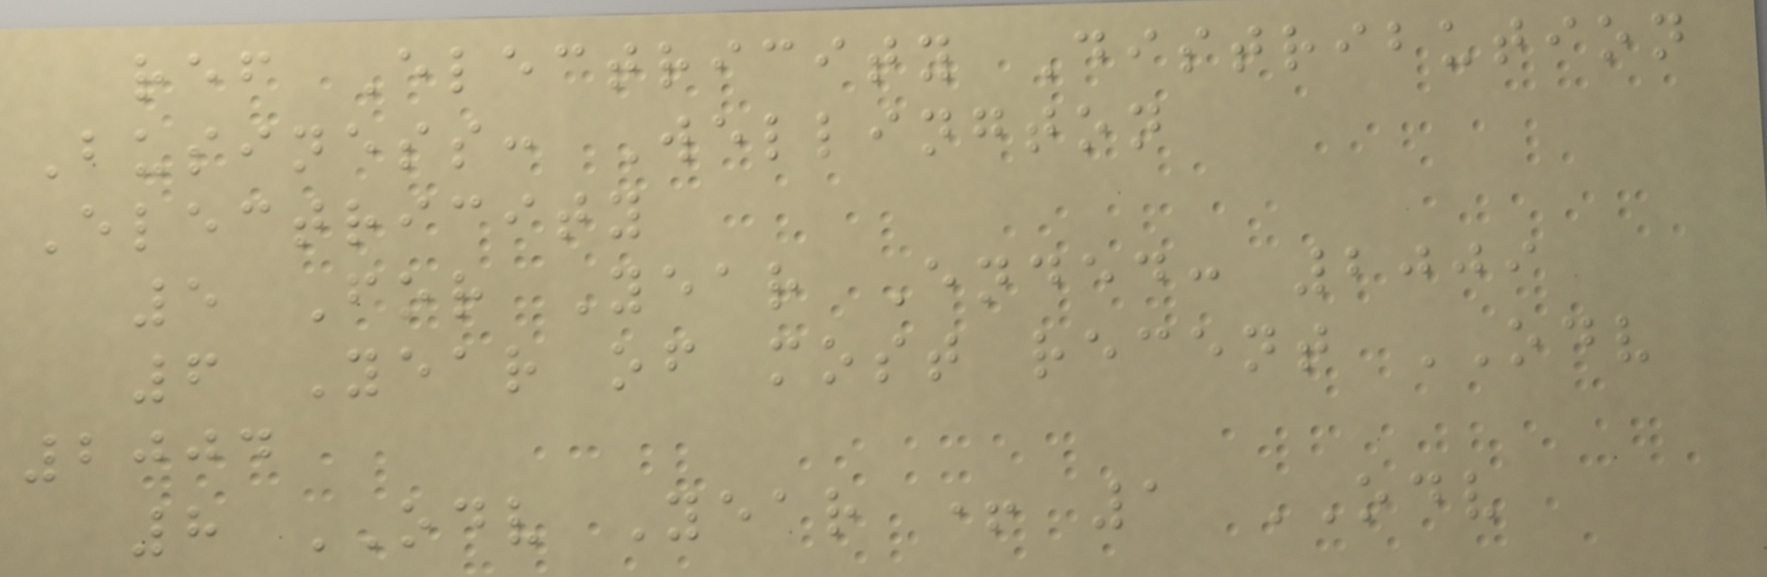ref Electricity Distribution
Business: Wellington
Electricity
5 For Year Ended: 2009
6 Year of most recent ODV
2004
8 ODV Year + 1 ODV
